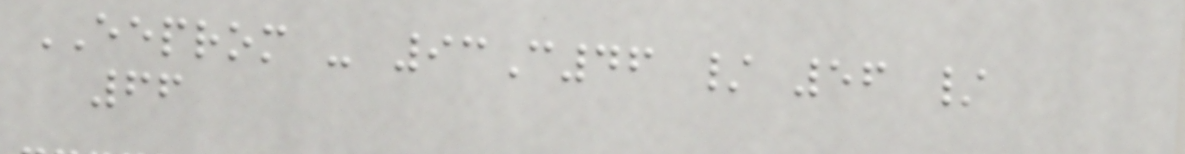EEPROM - 93C46 / 56 /
66
